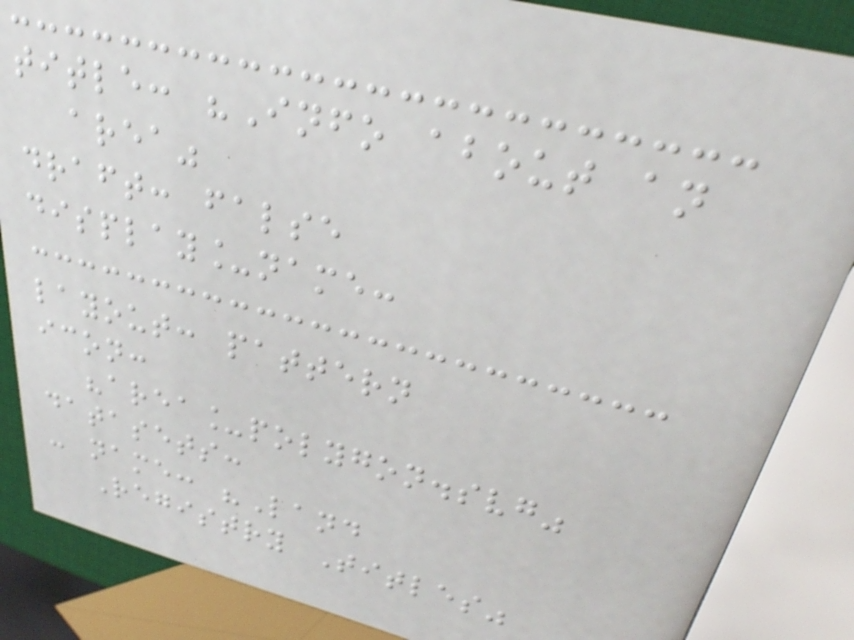title: "Info about an
area"
draft: false
display_name:
layout: pattern
icon:
"area_polygon.svg"
datasets:
- name: "Land
Registry Titles"
